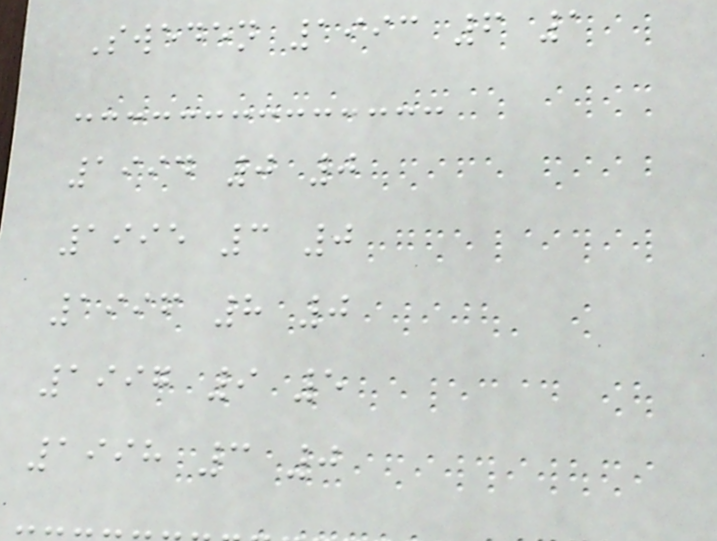Sweden 1993 6 1
1994 0 0
1995 3 0
1996 8 0
1997 9 5
1998 3 0
